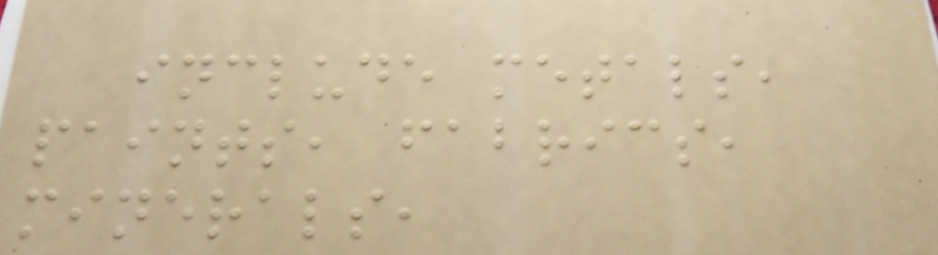include metals,
paints, fabrics,
minerals,
